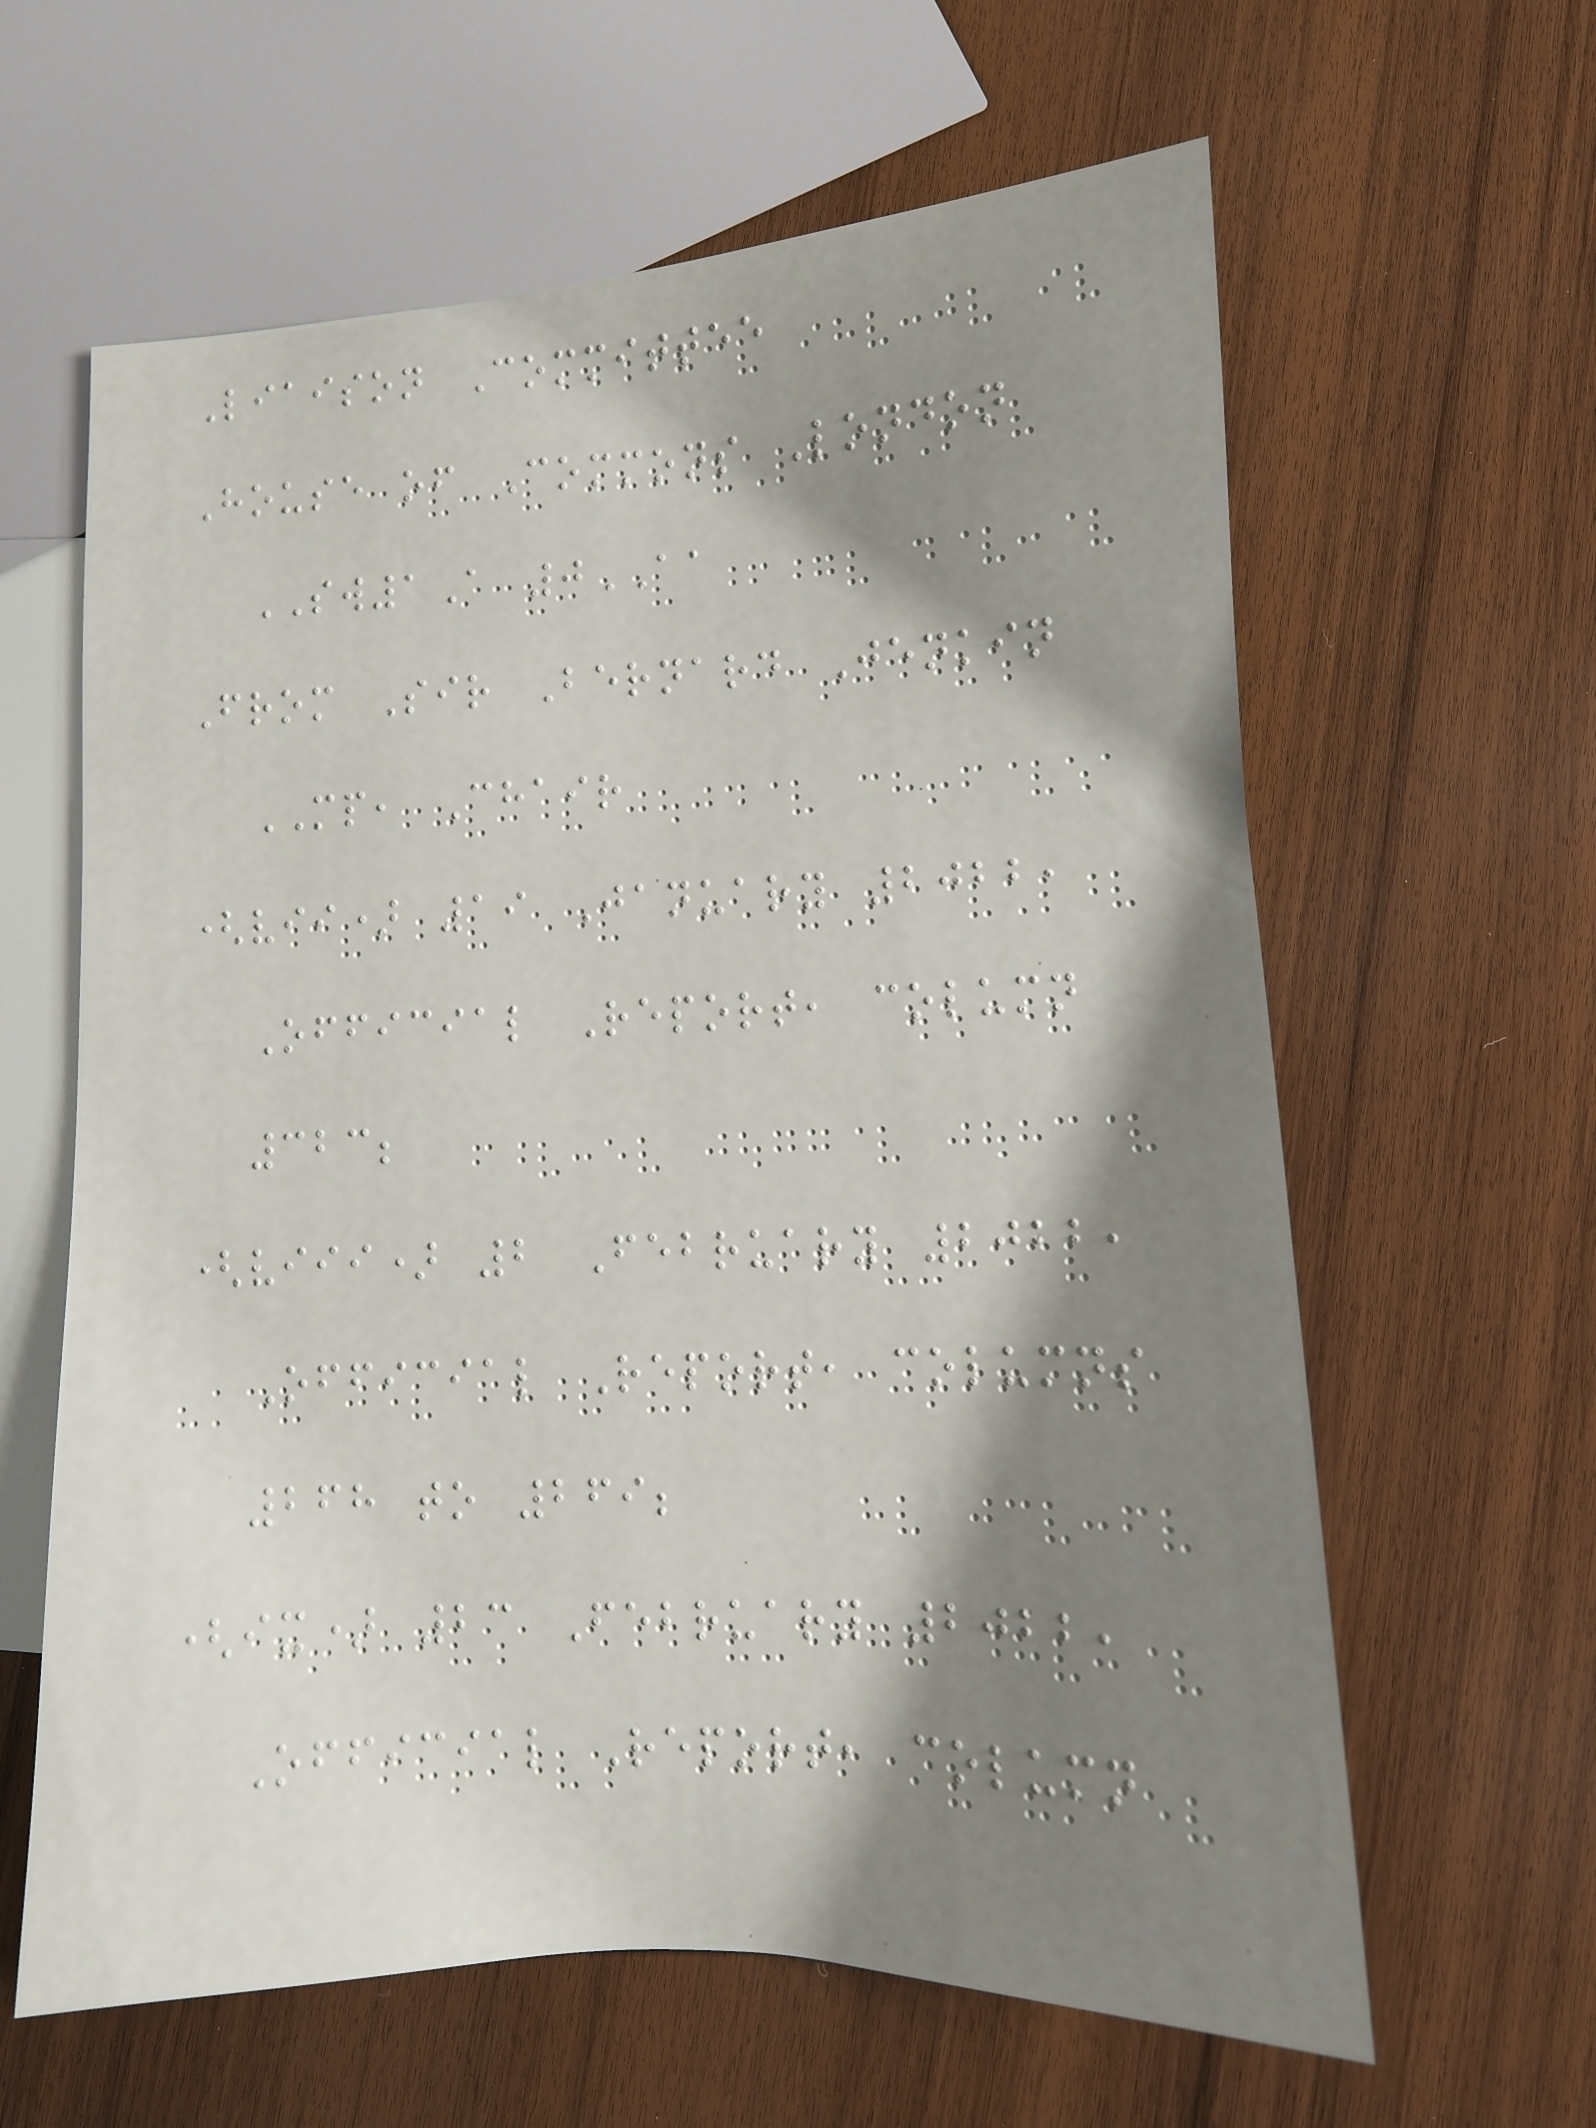Liaison Committee
House of Commons London
SW1A 0AA
From Sir Bernard Jenkin
MP, Chair
(vii) 19 January 2022,
Official Report, column
323;
(viii) 2 February 2022,
Official Report, columns
268 to 269;
(ix) 23 February 2022,
Official Report, column
